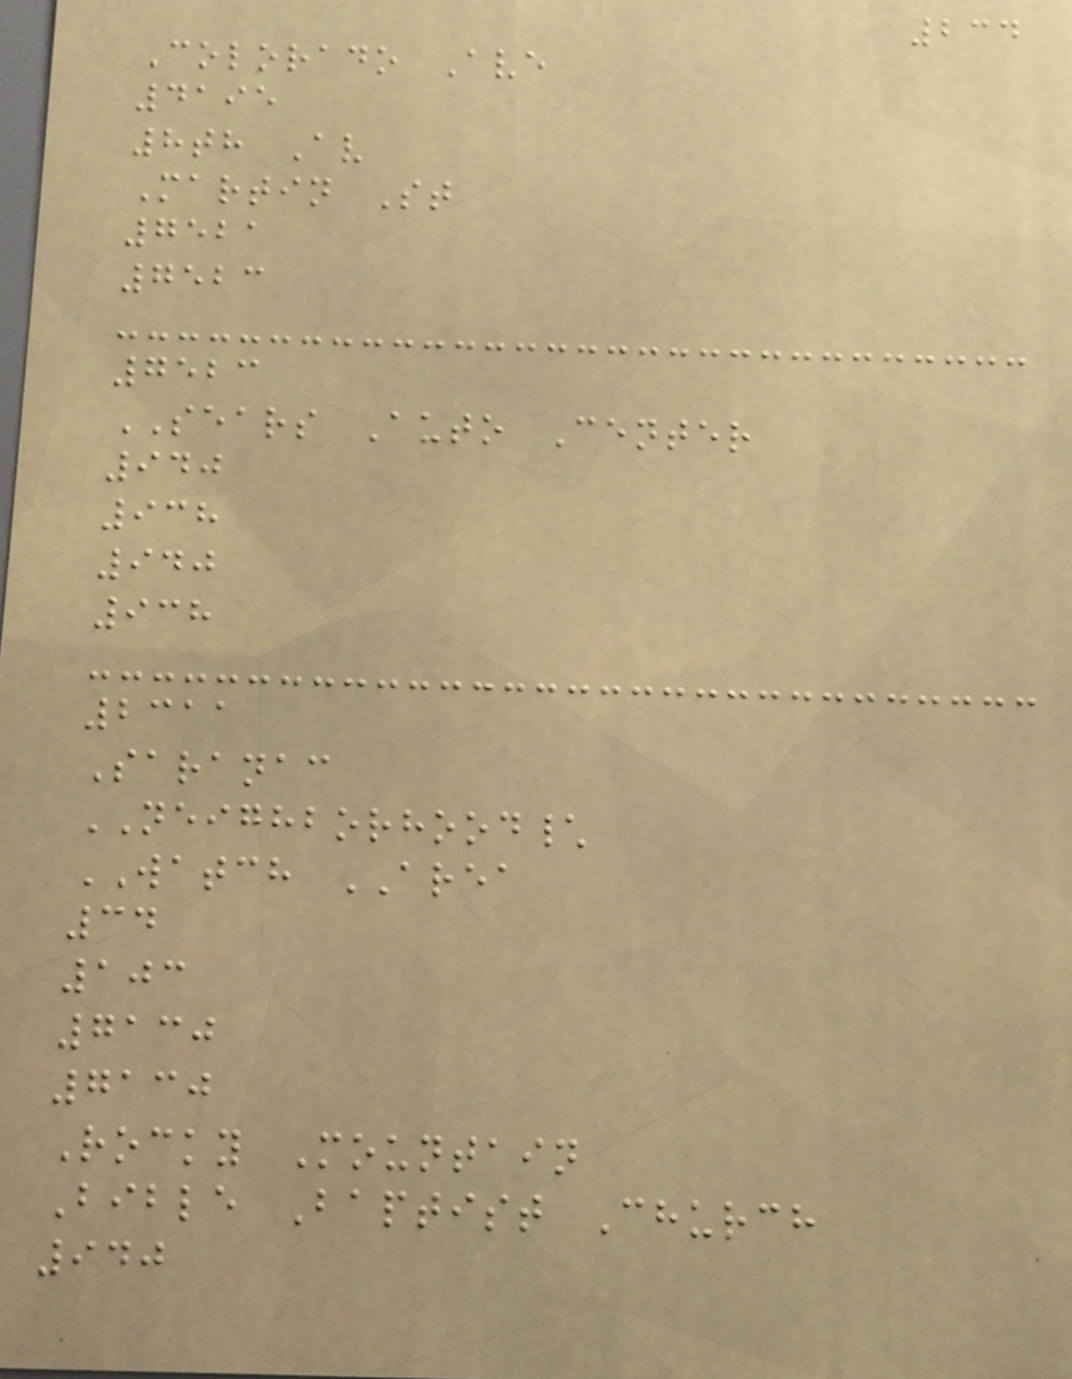234
Colorado Ave
4195
8th Av
Martin St
7521
7523
7523
SEARS Auto Center
940
938
940
938
2311
Saranac
NEIGHBORHOOD\
WATCH AREA
34
103
7130
7130
Rocky Mountain
Bible Baptist Church
940
